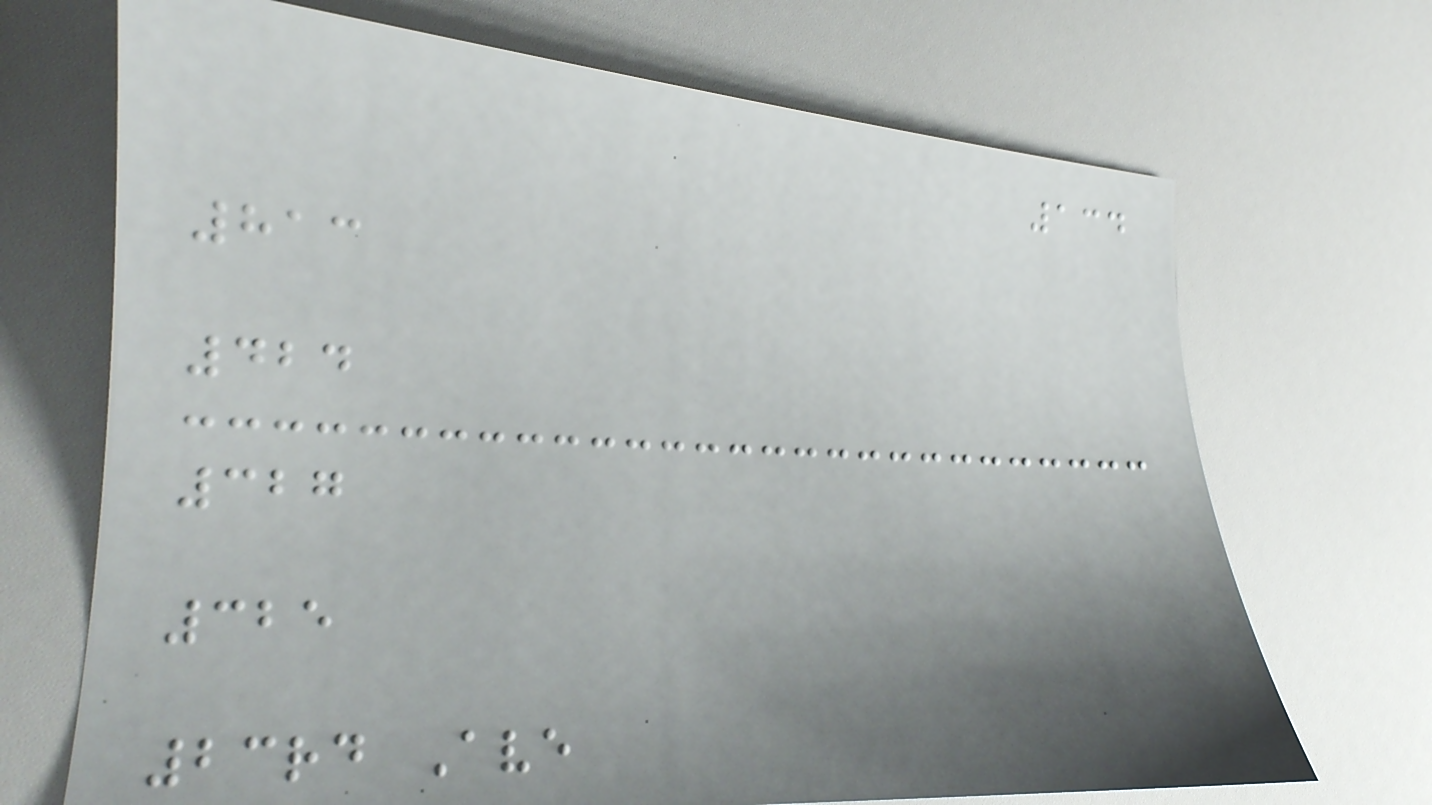134
813
424
327
325
23rd Ave
